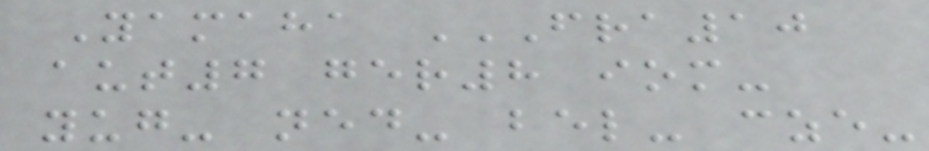Yamaha FRA10
AUT7 GER8 IOM-
YUG- NED- BEL- CZE-
